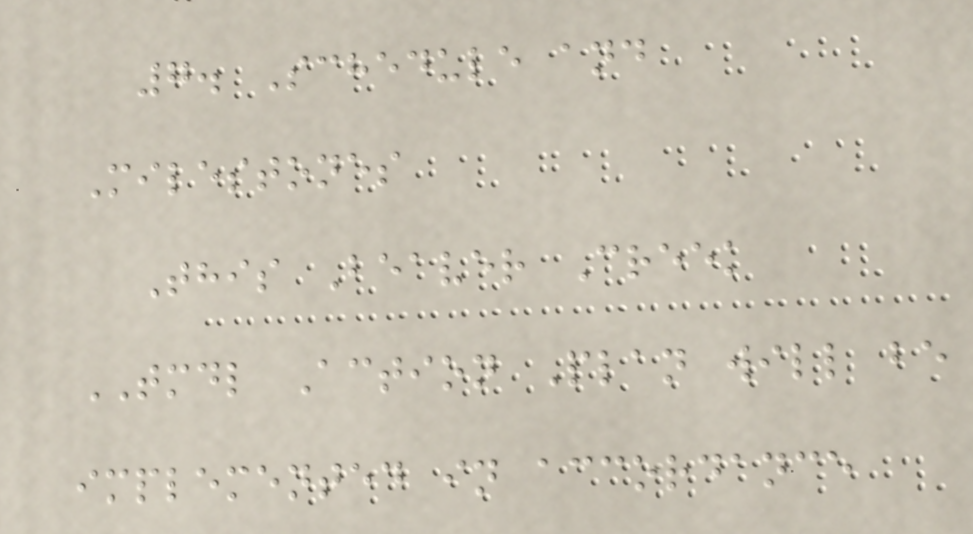7. Schedule and
Milestones
This Beaver Creek
TMDL Action Plan will be
implemented in accordance
